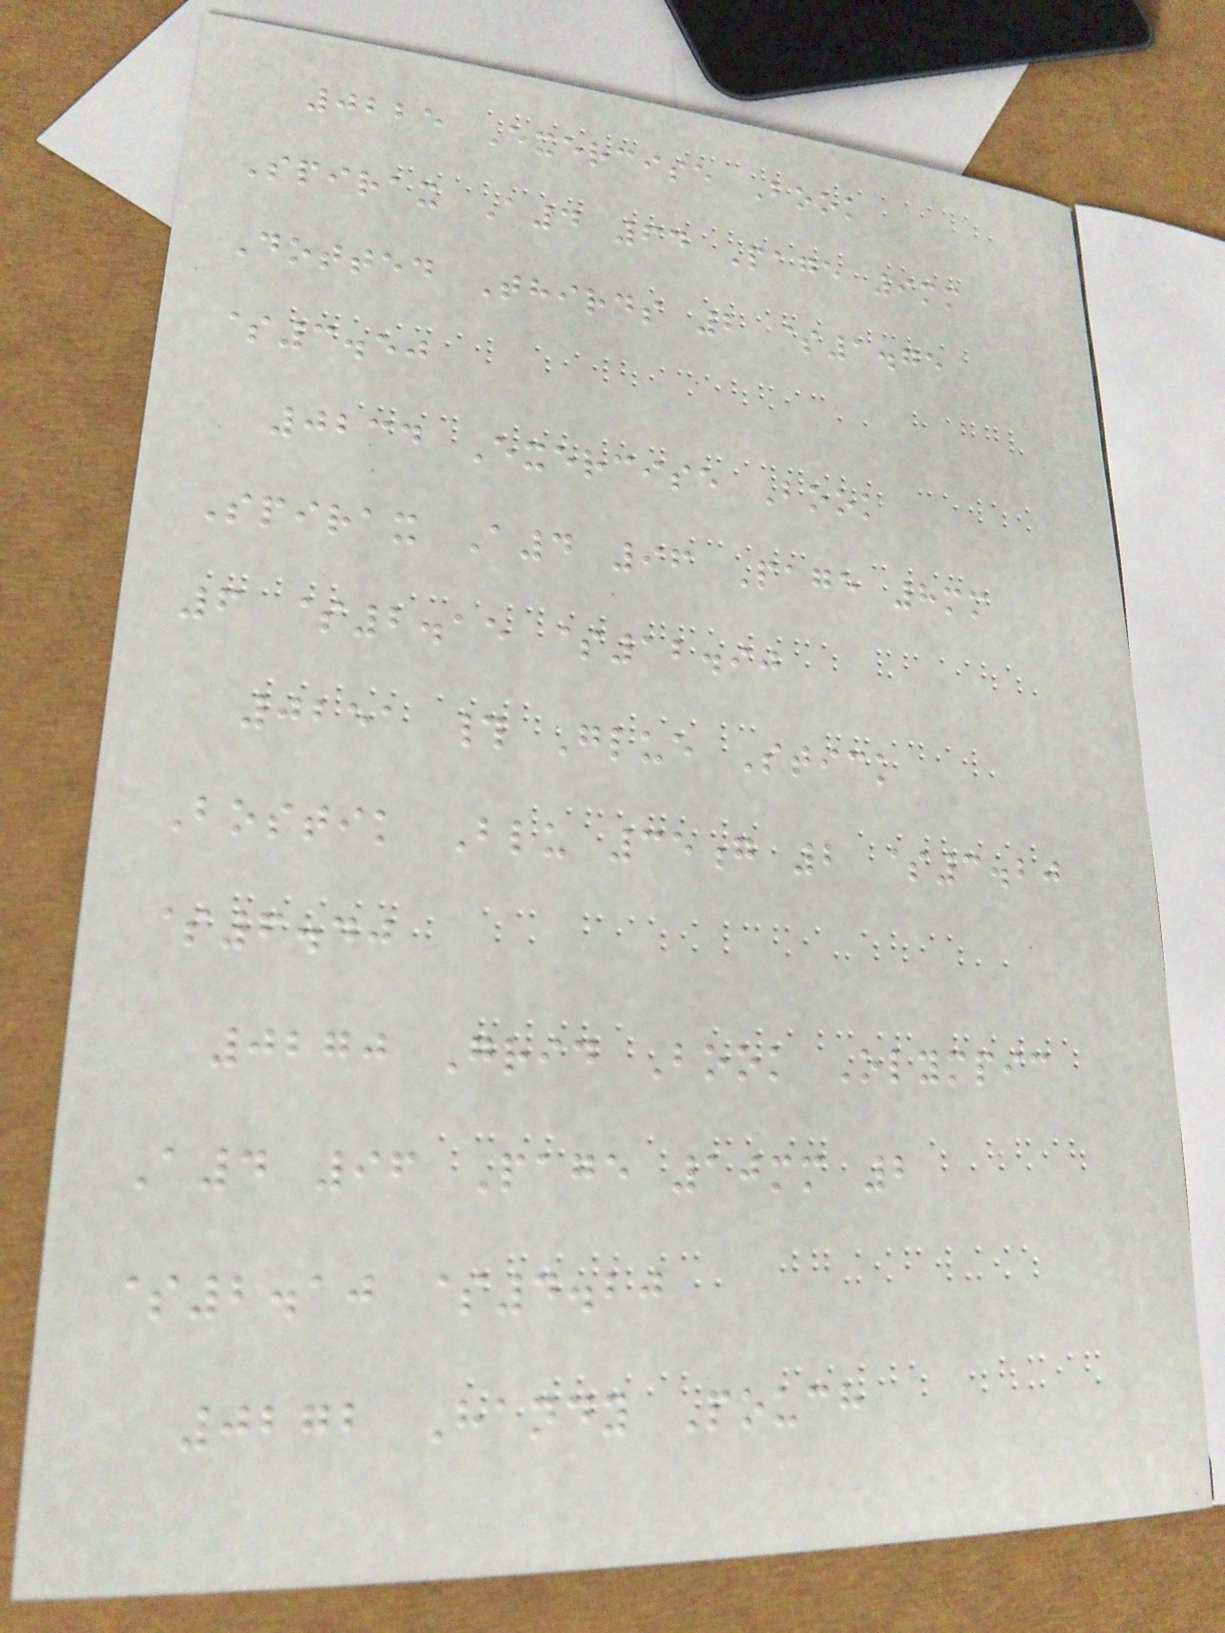0225 Exercise Book
Spirax A4 64 Page 9mm
Dotted Thirds 2 $1.75
$3.50
0234 Exercise Book
Spirax A4 96 Page 8mm
6 $2.15 $12.90
0251 # Glue Stick
Bostik Blu 35g 2 $3.20
$6.40
0270 Grid Book Olympic
A4 96 Page 10mm 2
$2.10 $4.20
0272 Handy Pouch
